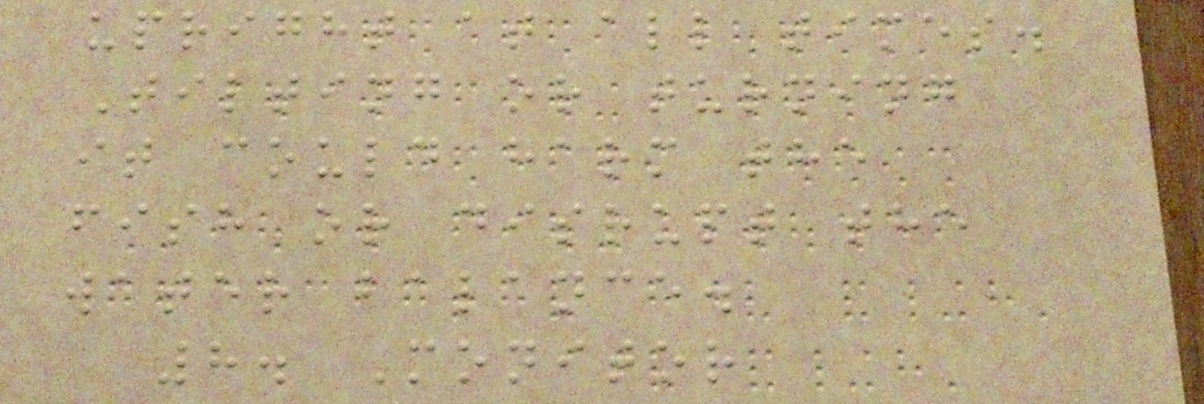upright at all times.
Tilting or turning
it could harm the
fish or disrupt the
water balance.
8. Monitor
